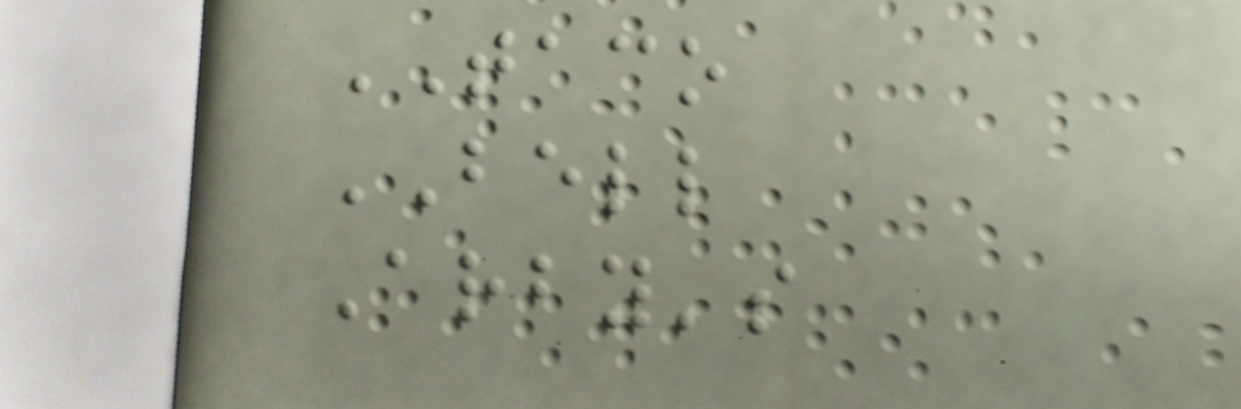TACO
BELL
Arby's
